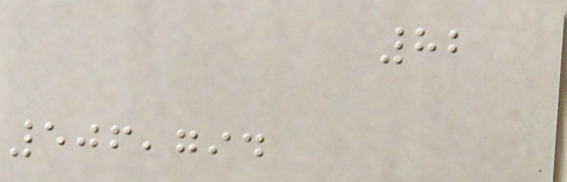82
506,794
